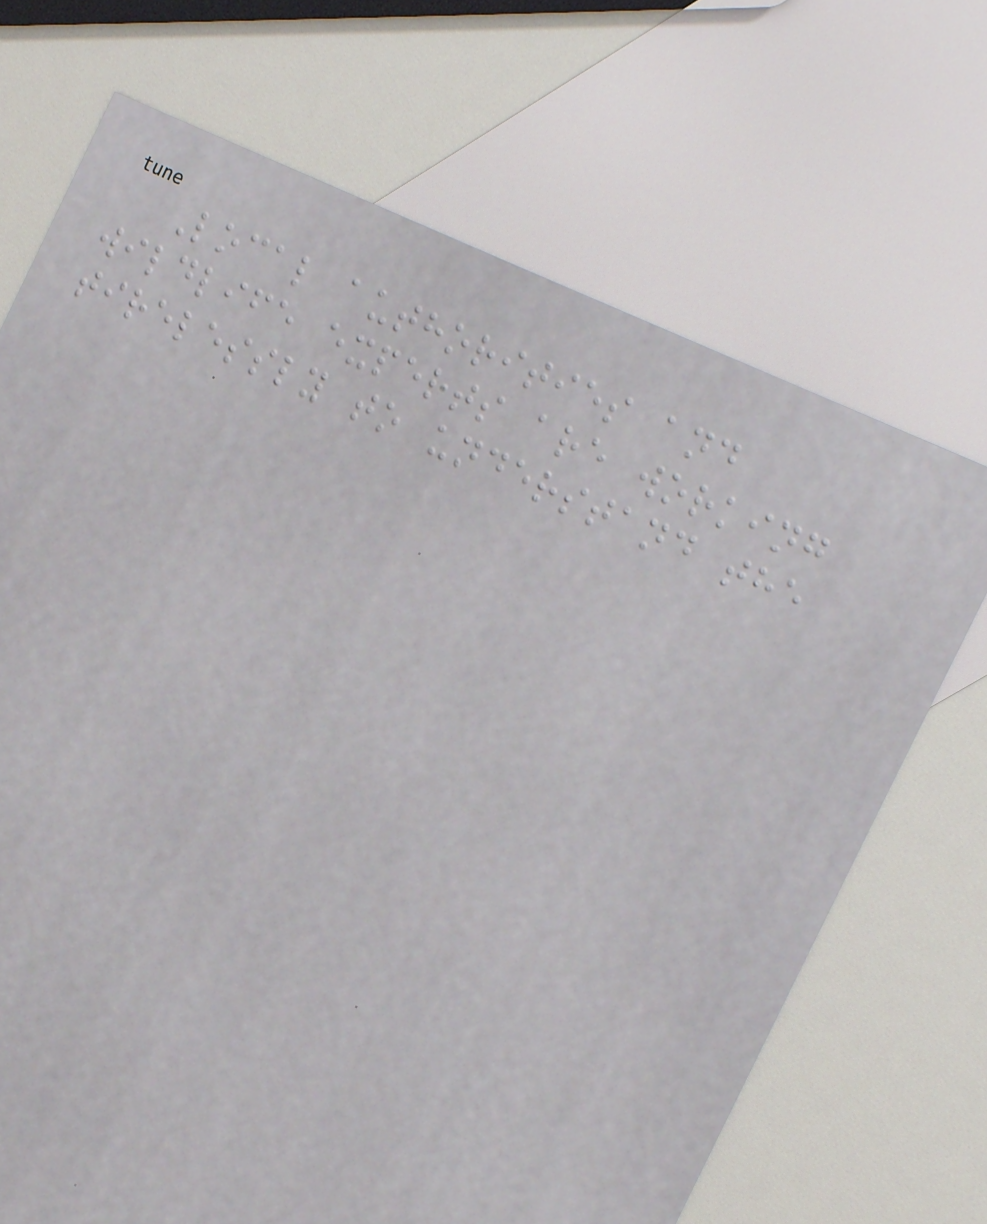Local authorities and
wildlife experts are working
tirelessly to understand the
